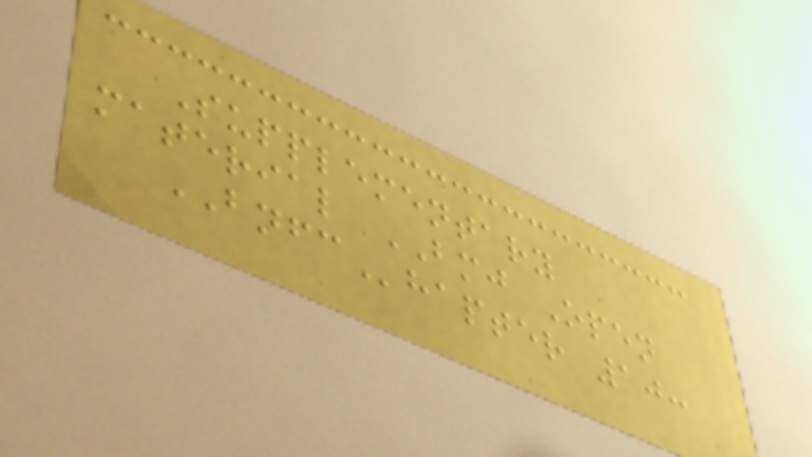Supplementary
material BMJ Open
BNFChapter 10:
